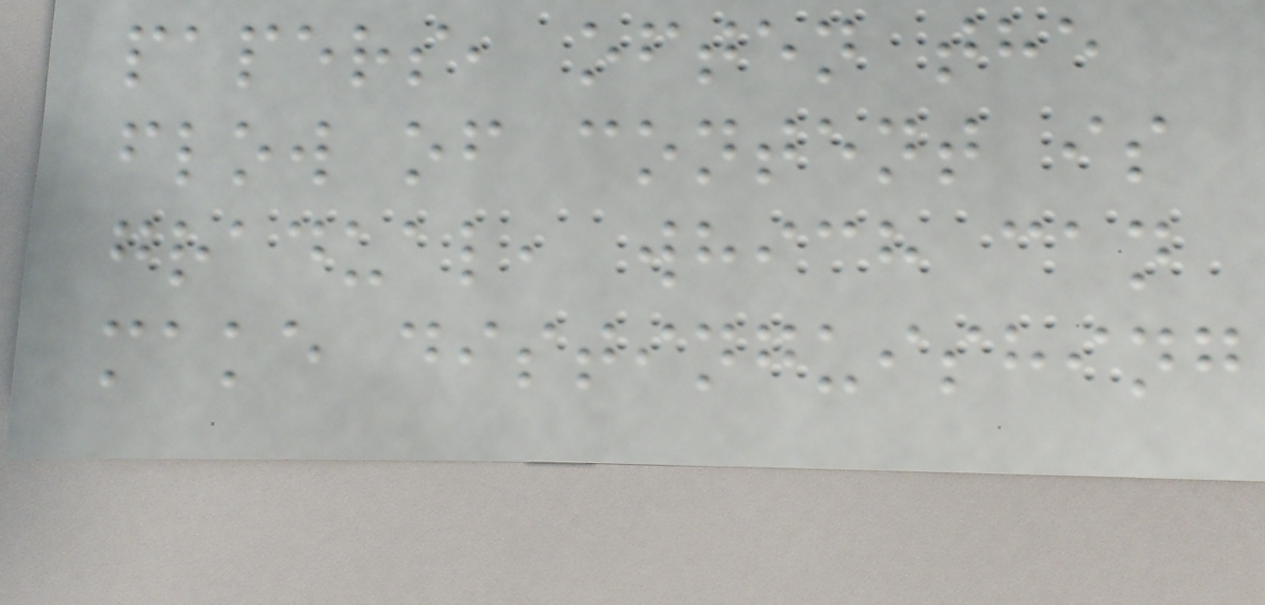papers, often the
flow of content is
gradual, which can
make distinguishing
